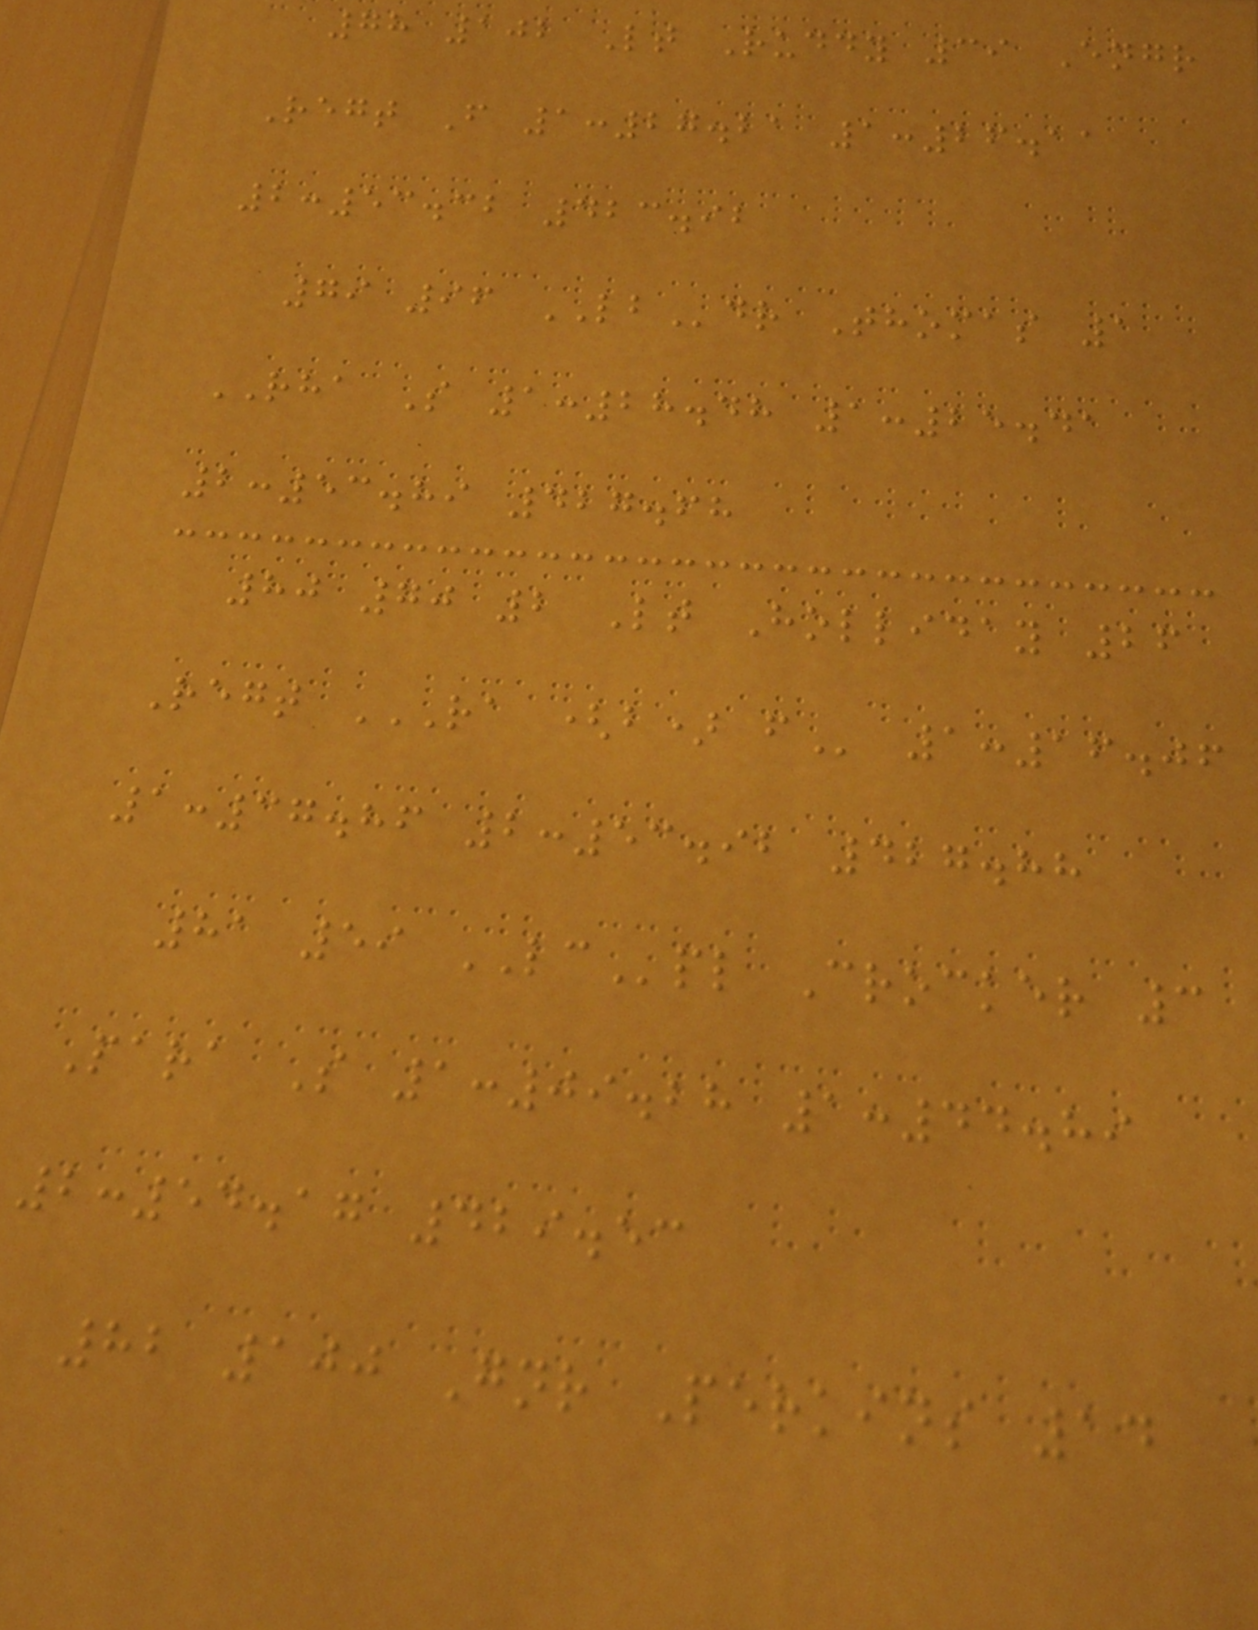78 102 Lt Ruddy 39 Engr
Regt F 1:27.21 1:26.11
2:53.32 423.92
79 96 LBdr Thomas 1
RHA S 1:28.48 1:25.41
2:53.89 427.68
80 70 2 Lt Holliday 26
Regt RA (B) F 1:16.06
1:37.86 2:53.92 427.88
81 59 LCpl Crocker 3
Para S 1:09.28 1:44.89
2:54.17 429.53
82 100 Gnr Perkins 14
